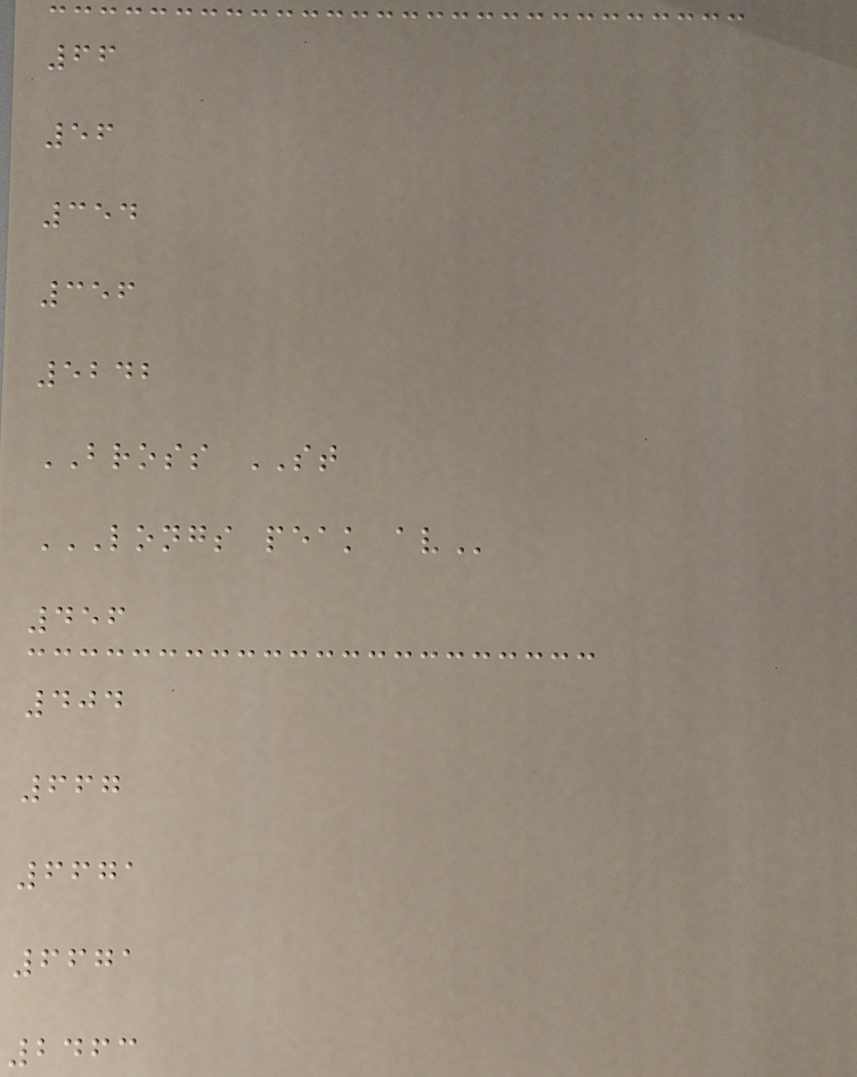66
56
354
356
5242
BROSS ST
LONGS PEAK AV
456
404
667
6671
6671
2463
